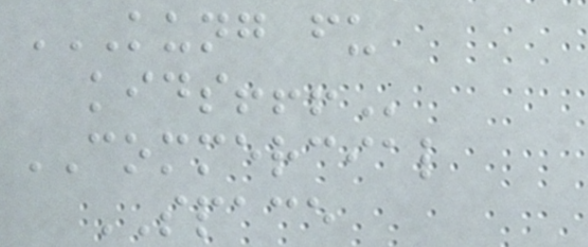KUNG FU
KIDS!!!
COMMERCIAL
SPACE
